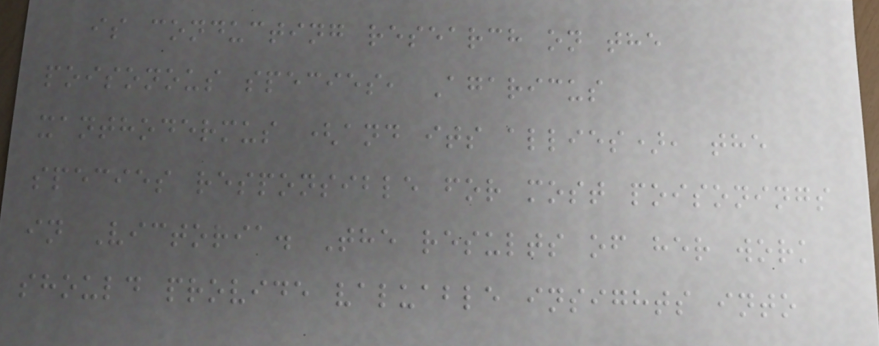is conducting research on the
poisonous species, Agaricus
xanthodermus (and its allies), the
species responsible for most poisonings
in Victoria. The results of her work
should provide valuable insights into
